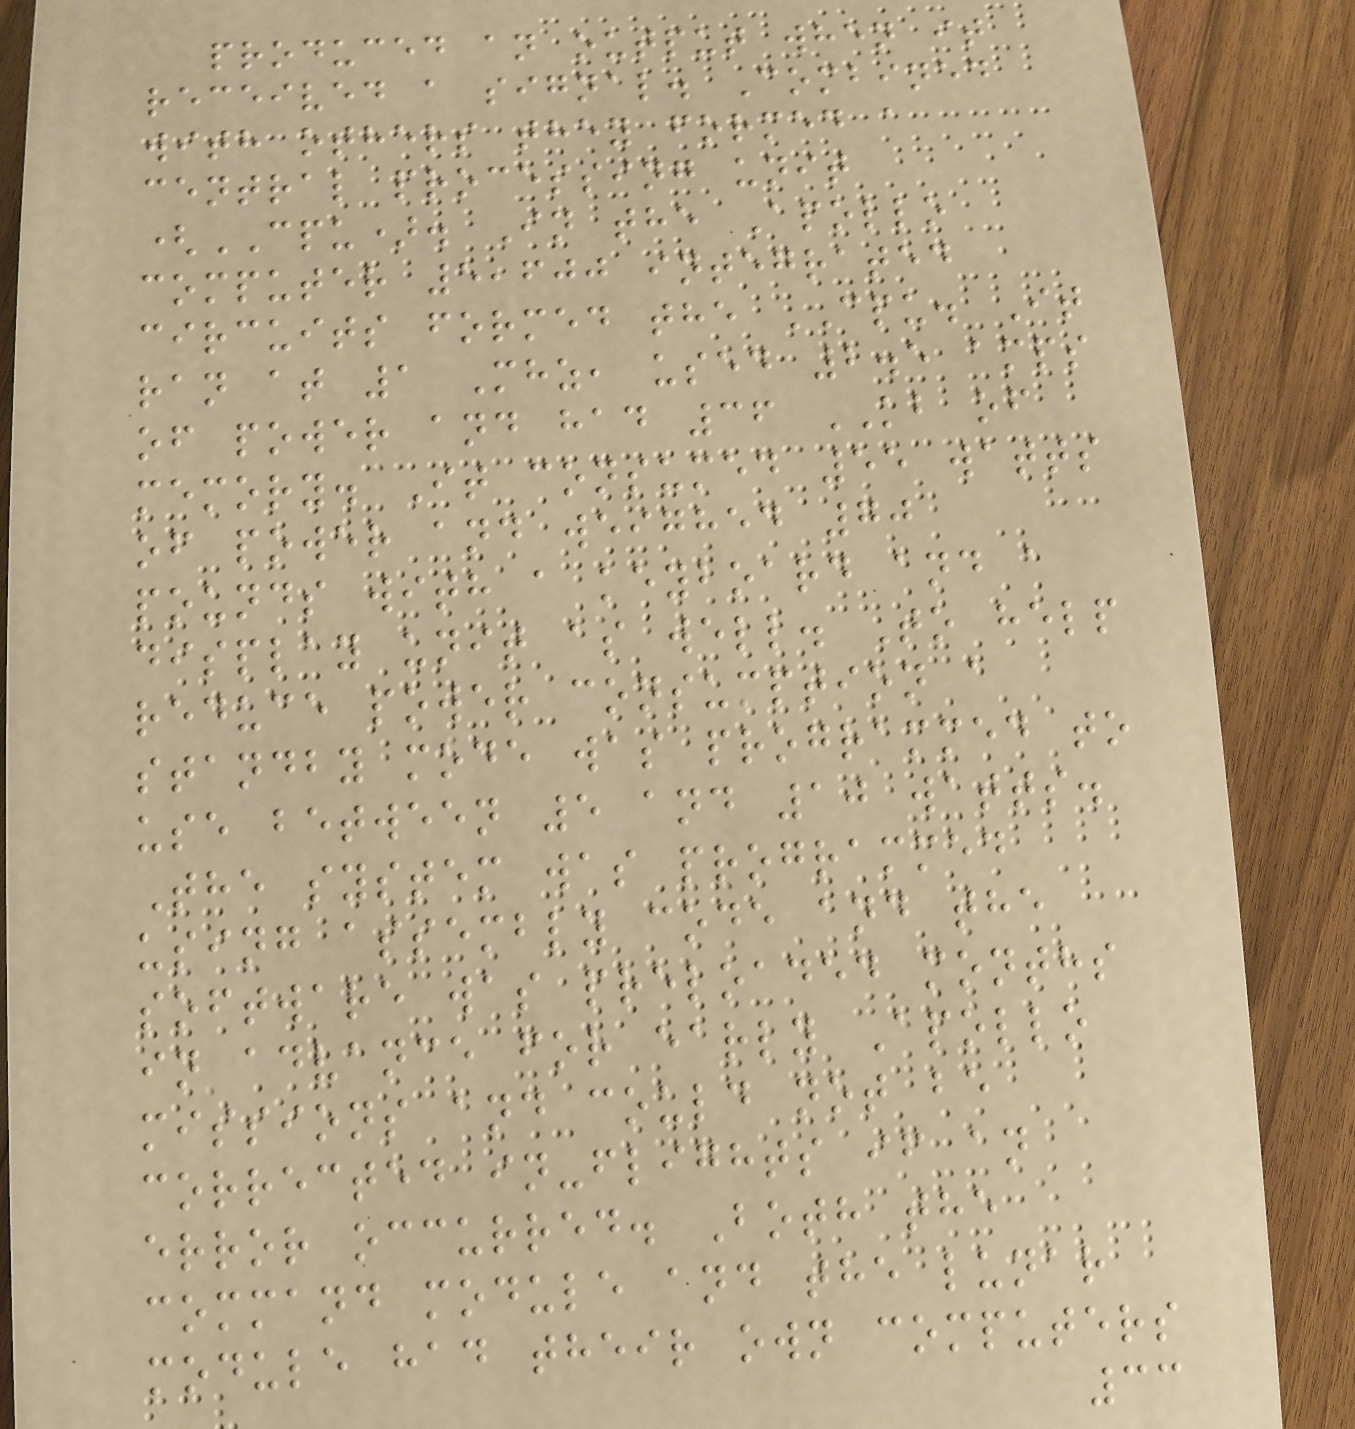produced an output when it
received a signal. Combined
with others they formed a
central processing unit
(CPU). In the Apollo
computer 5,600 integrated
circuits formed the CPU. It
ran at 1 Mhz, used 2.5 amps
of power and had 36 KB of
memory. It consumed 55 watts
of power and weighed 70
pounds with a keyboard and a
display unit as well. To help
reduce power consumption a
standby mode was programmed to
use between 5 and 10 watts.
The system was programmed
using assembly code and the
software was preloaded months
in advance for early Apollo
missions and could not be
corrected in-flights if an
error occurred. Both the
command module and the lunar
module had their own computers
33
